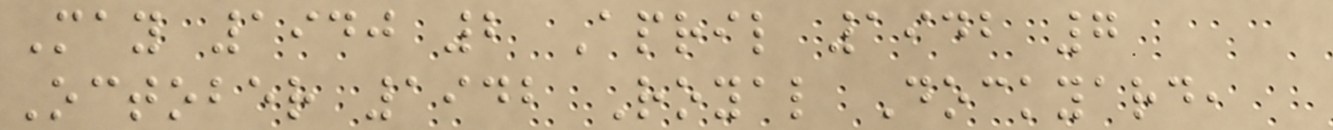May 1940 2 April 1942 7
October 1942 Royal Dockyard,
